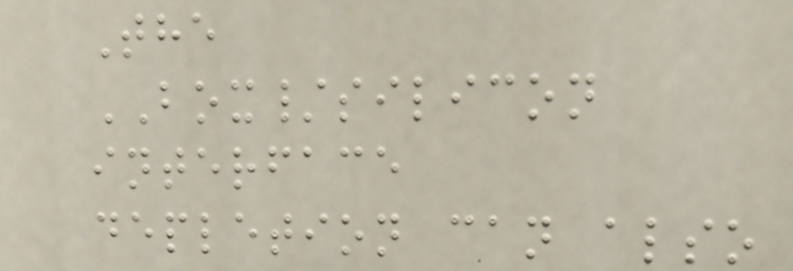The
BOX/silicon
interface
depletion can also
